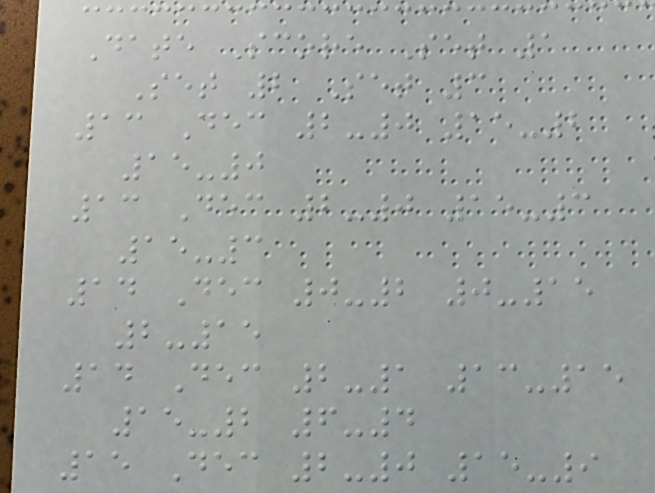Date Score Set 1
Set 2 Set 3
13 Dec 2-0 15-2
15-0
13 Dec 2-0 15-3
15-3
14 Dec 0-2 0-15
2-15
14 Dec 2-1 13-15
15-2 6-4
15 Dec 2-0 15-9
